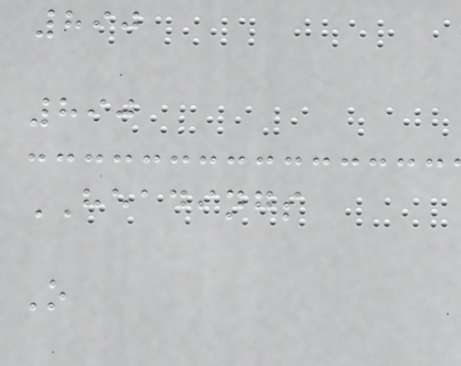890
890
HEADINGS
O
